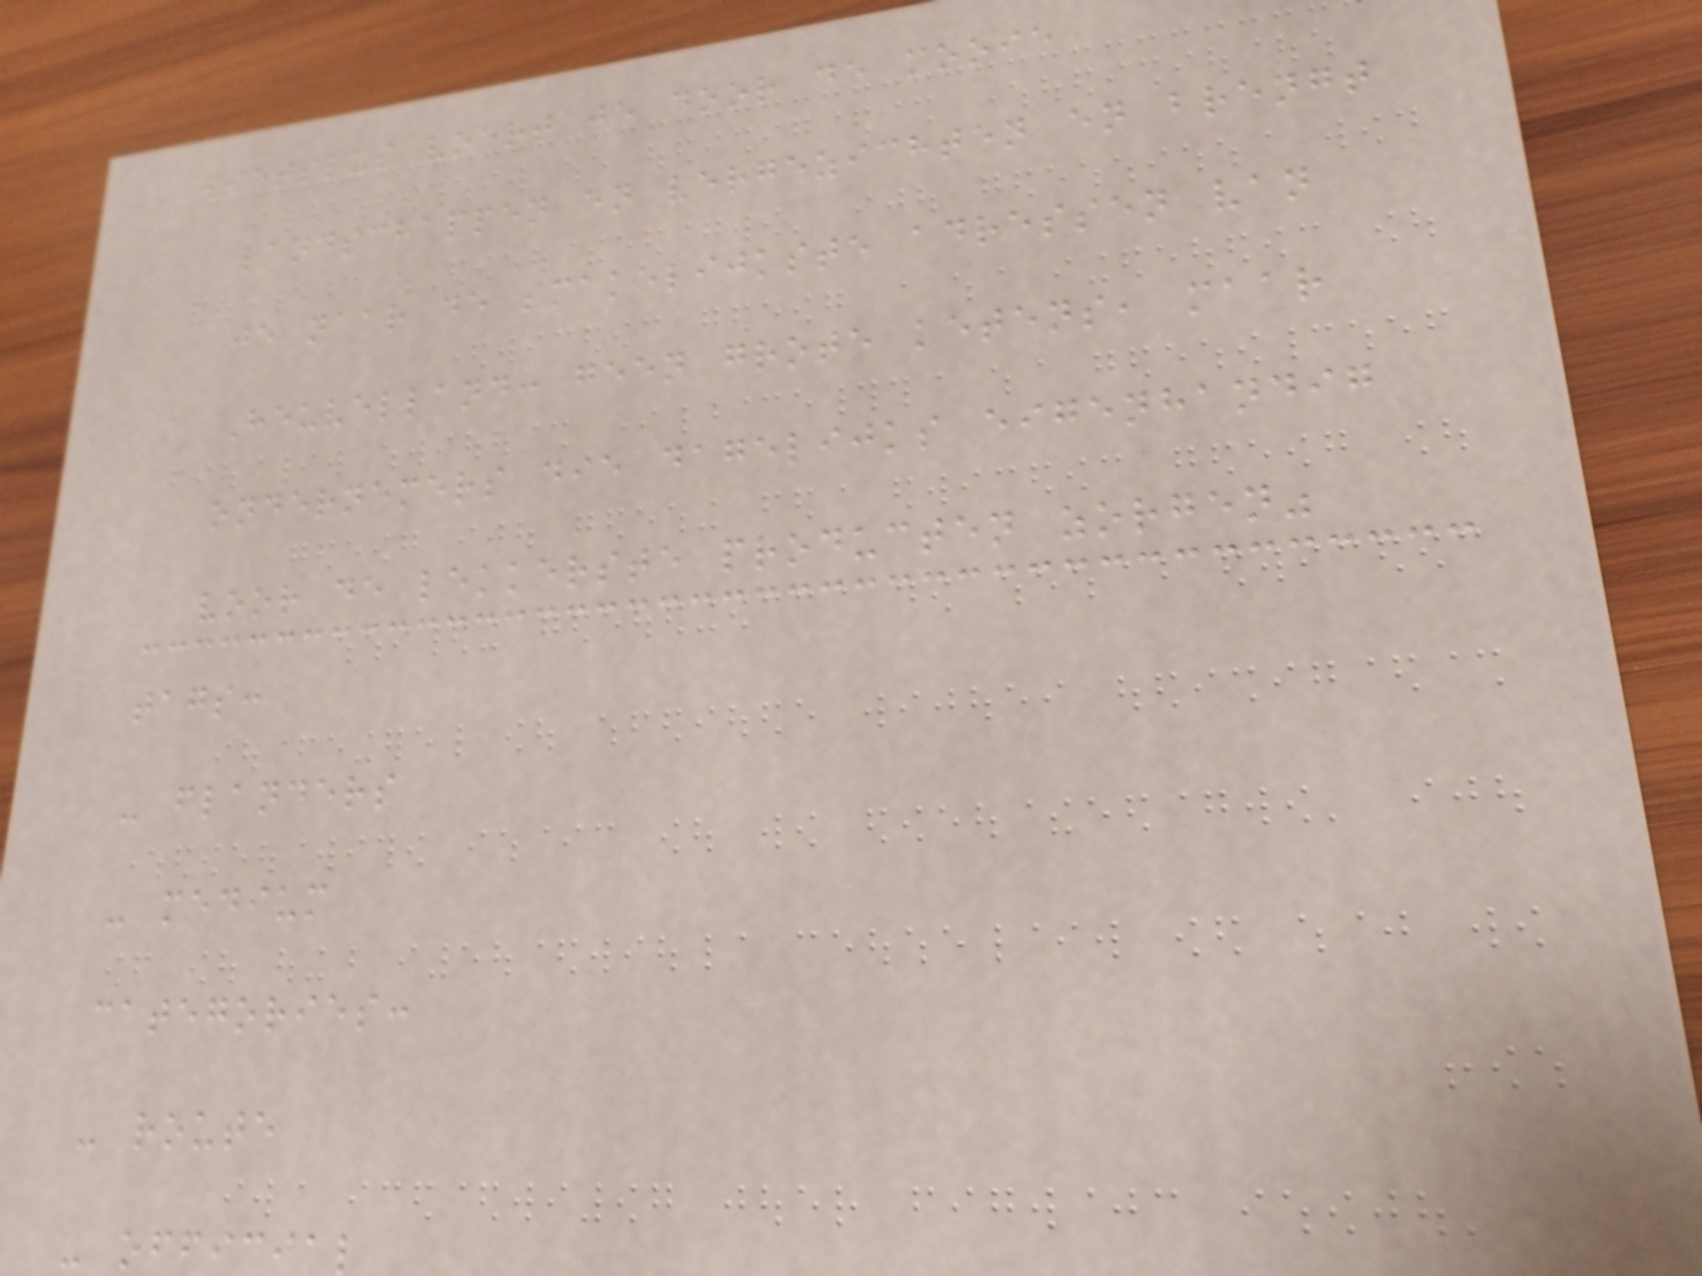fietslus voert je door de mooie
landschappen en vergezichten en brengt
je naar de smakelijkste adressen van
Heuvelland: geen grote ketens, maar
ondernemers die dagelijks eigenhandig
voor de lekkerste producten zorgen"
tags:
- flanders
- medium
categories:
- route
- official
